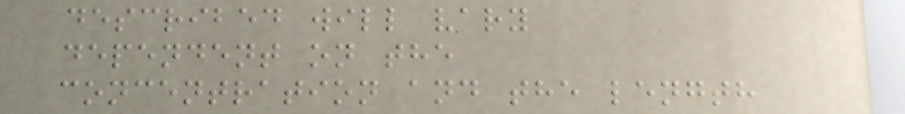described will vary
dependent on the
concentration and the length
